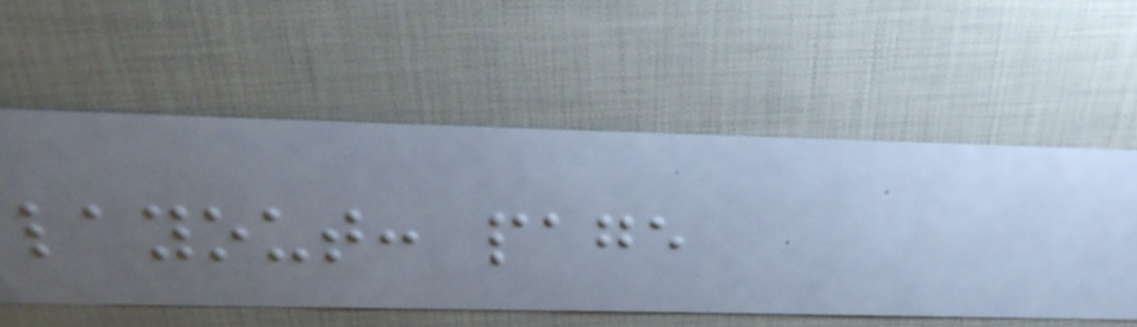layout: page
